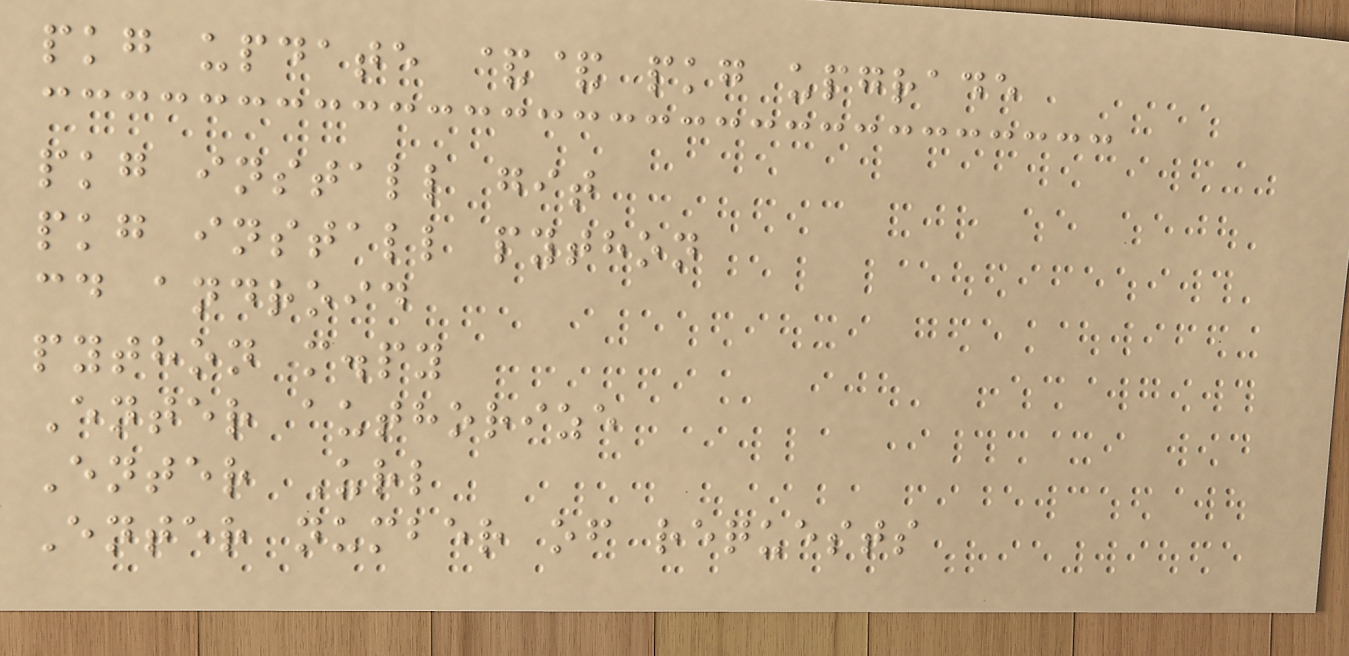pkg update && pkg upgrade
pkg install git
pkg install python
cd android
python m.py
Enter authorize
Enter Url
Enter number of requests
